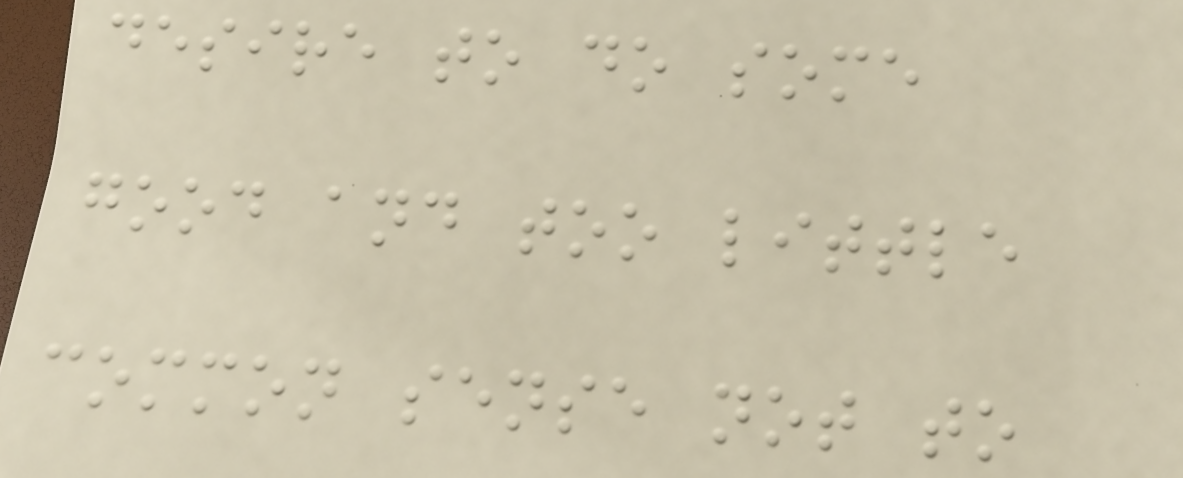desire to do some
good and too little
common sense not to
